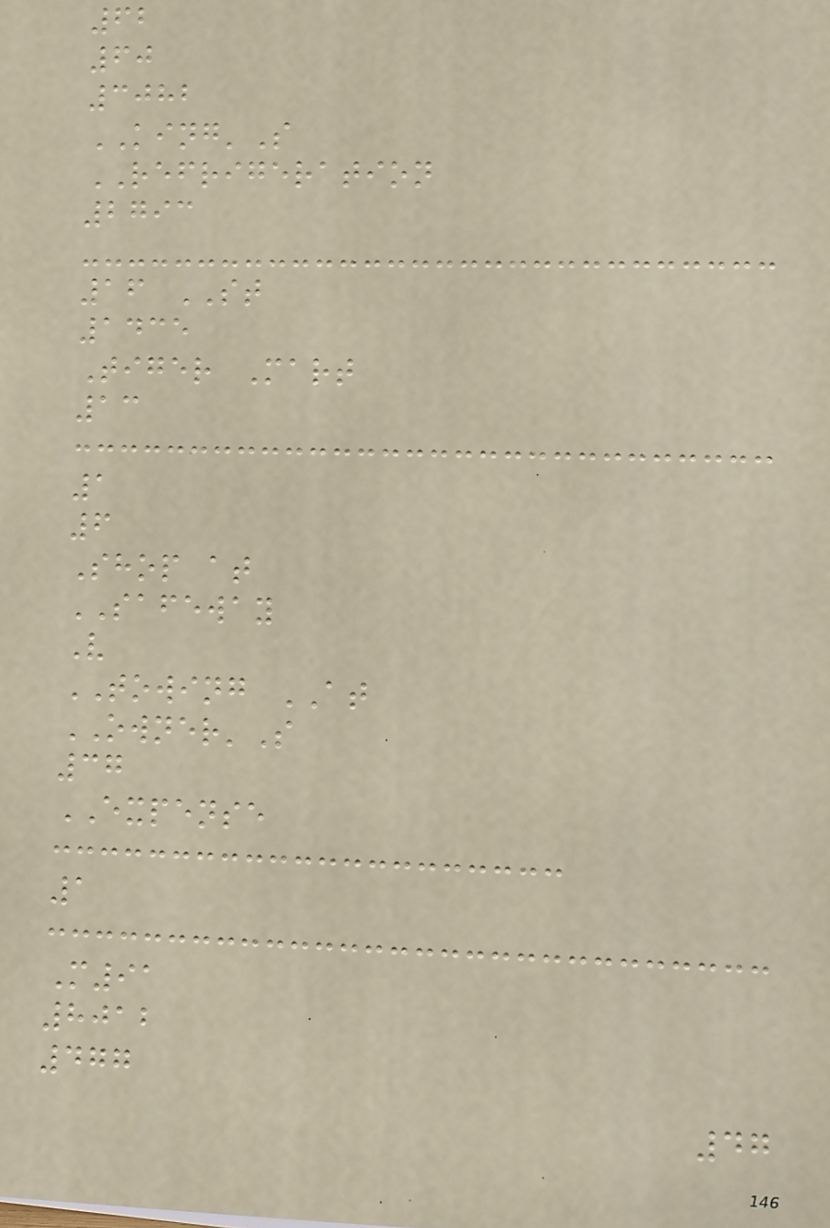62
60
3082
KING'S
REFRIGERATION
2793
16 ST
1435
Tiger Mart
13
1
6
Shop at
SAFEWAY
V
TOWING AT
OWNER'S
37
EXPENSE
1
M91
8012
477
47
